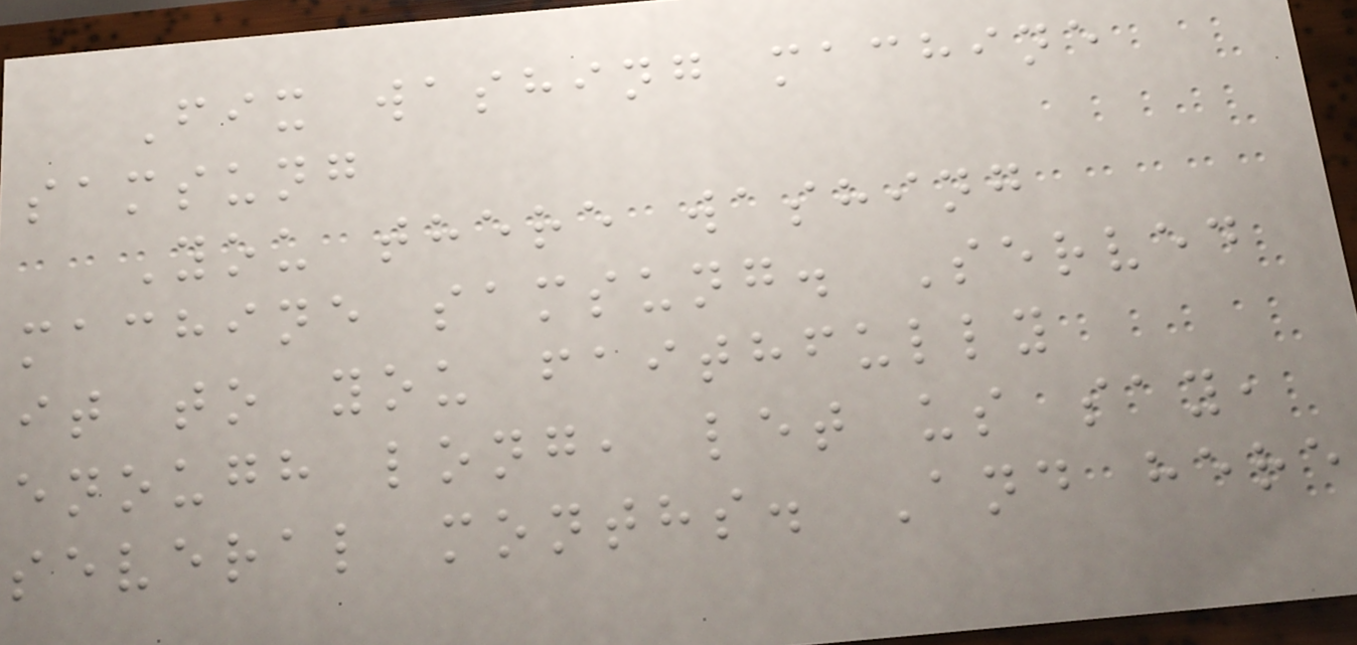Fix washing machine
samsung
You there washing
machine samsung. Served
it to you faithfully
enough long, let us say,
several months. And here
